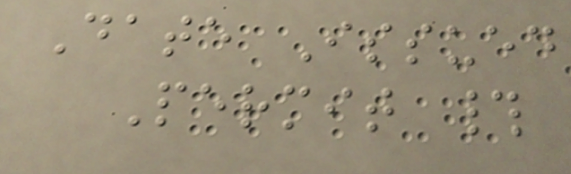Date Issued
Permit #
